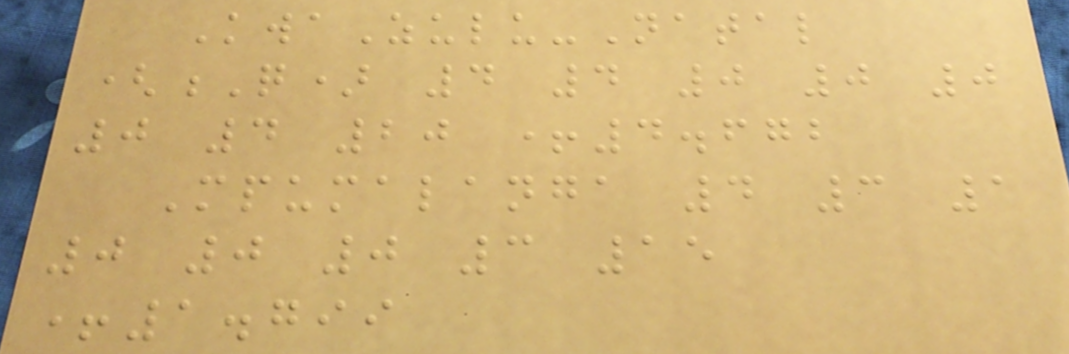KwaZulu-Natal
(Q) 4 4 0 0 0
0 4 20 +4.672
Mpumalanga 4 3 1
0 0 0 3 15
+1.799
